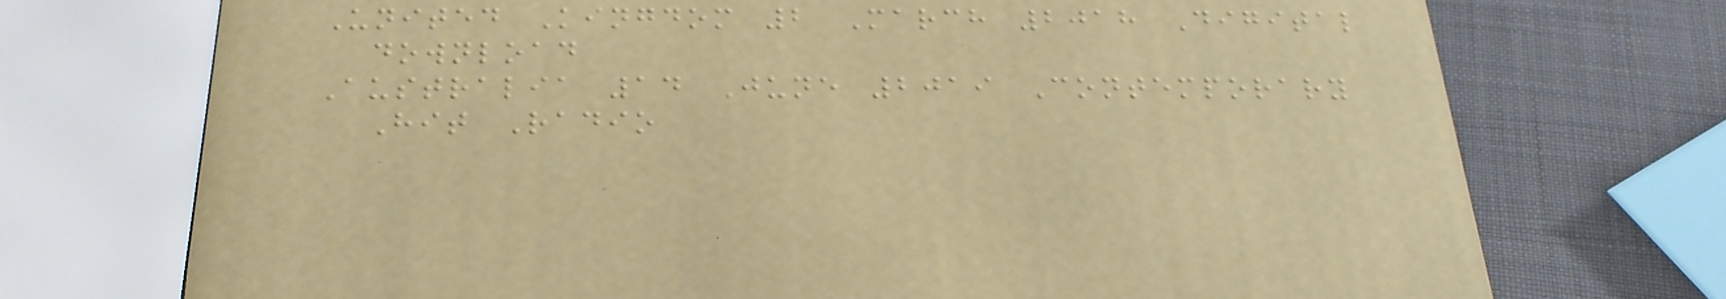United Kingdom 2 March 2018 Digital
download
Australia 14 June 2019 Contemporary
Hit Radio
